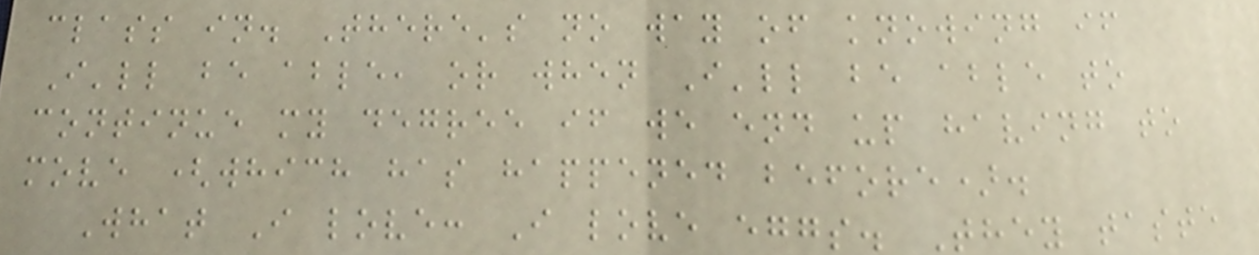class in. There's no way of knowing if
I'll be able, or when I'll be able to
continue my degree if we end up having to
move (which has happened before).
What I love: I love eggs. They taste
